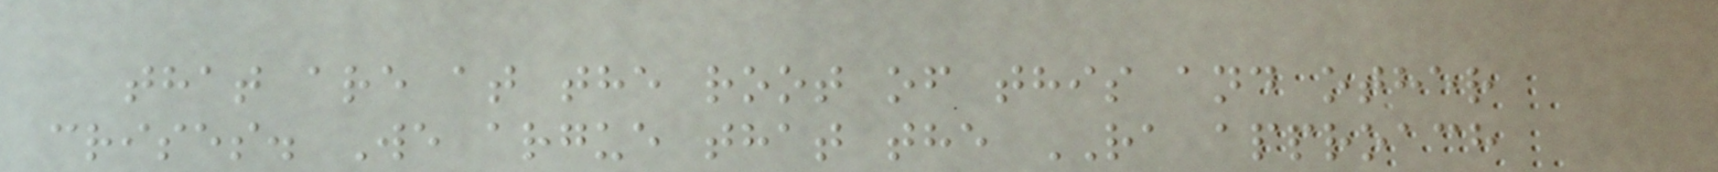that are at the root of this and other
crises. We argue that the RA approach
